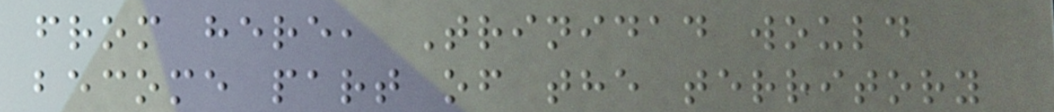from here, Trinidad would
become part of the territory
